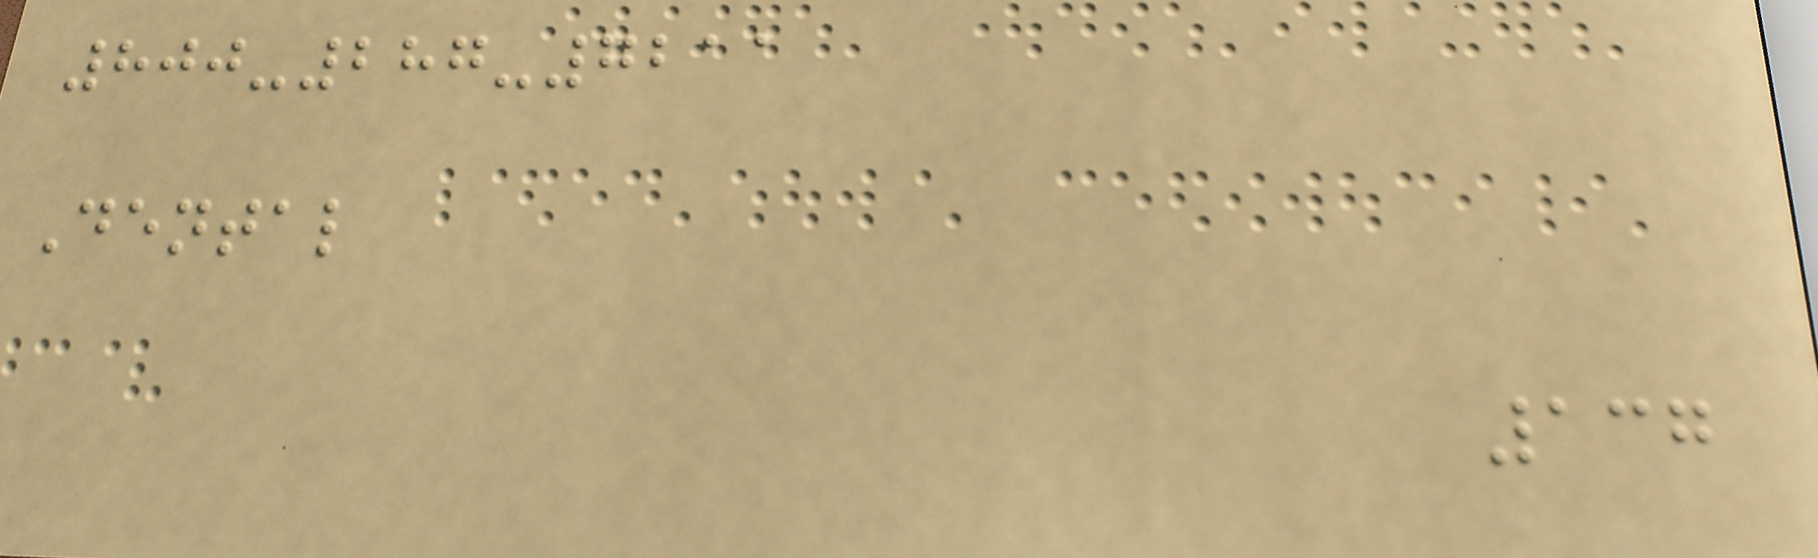800-287-7211
Dental
137
